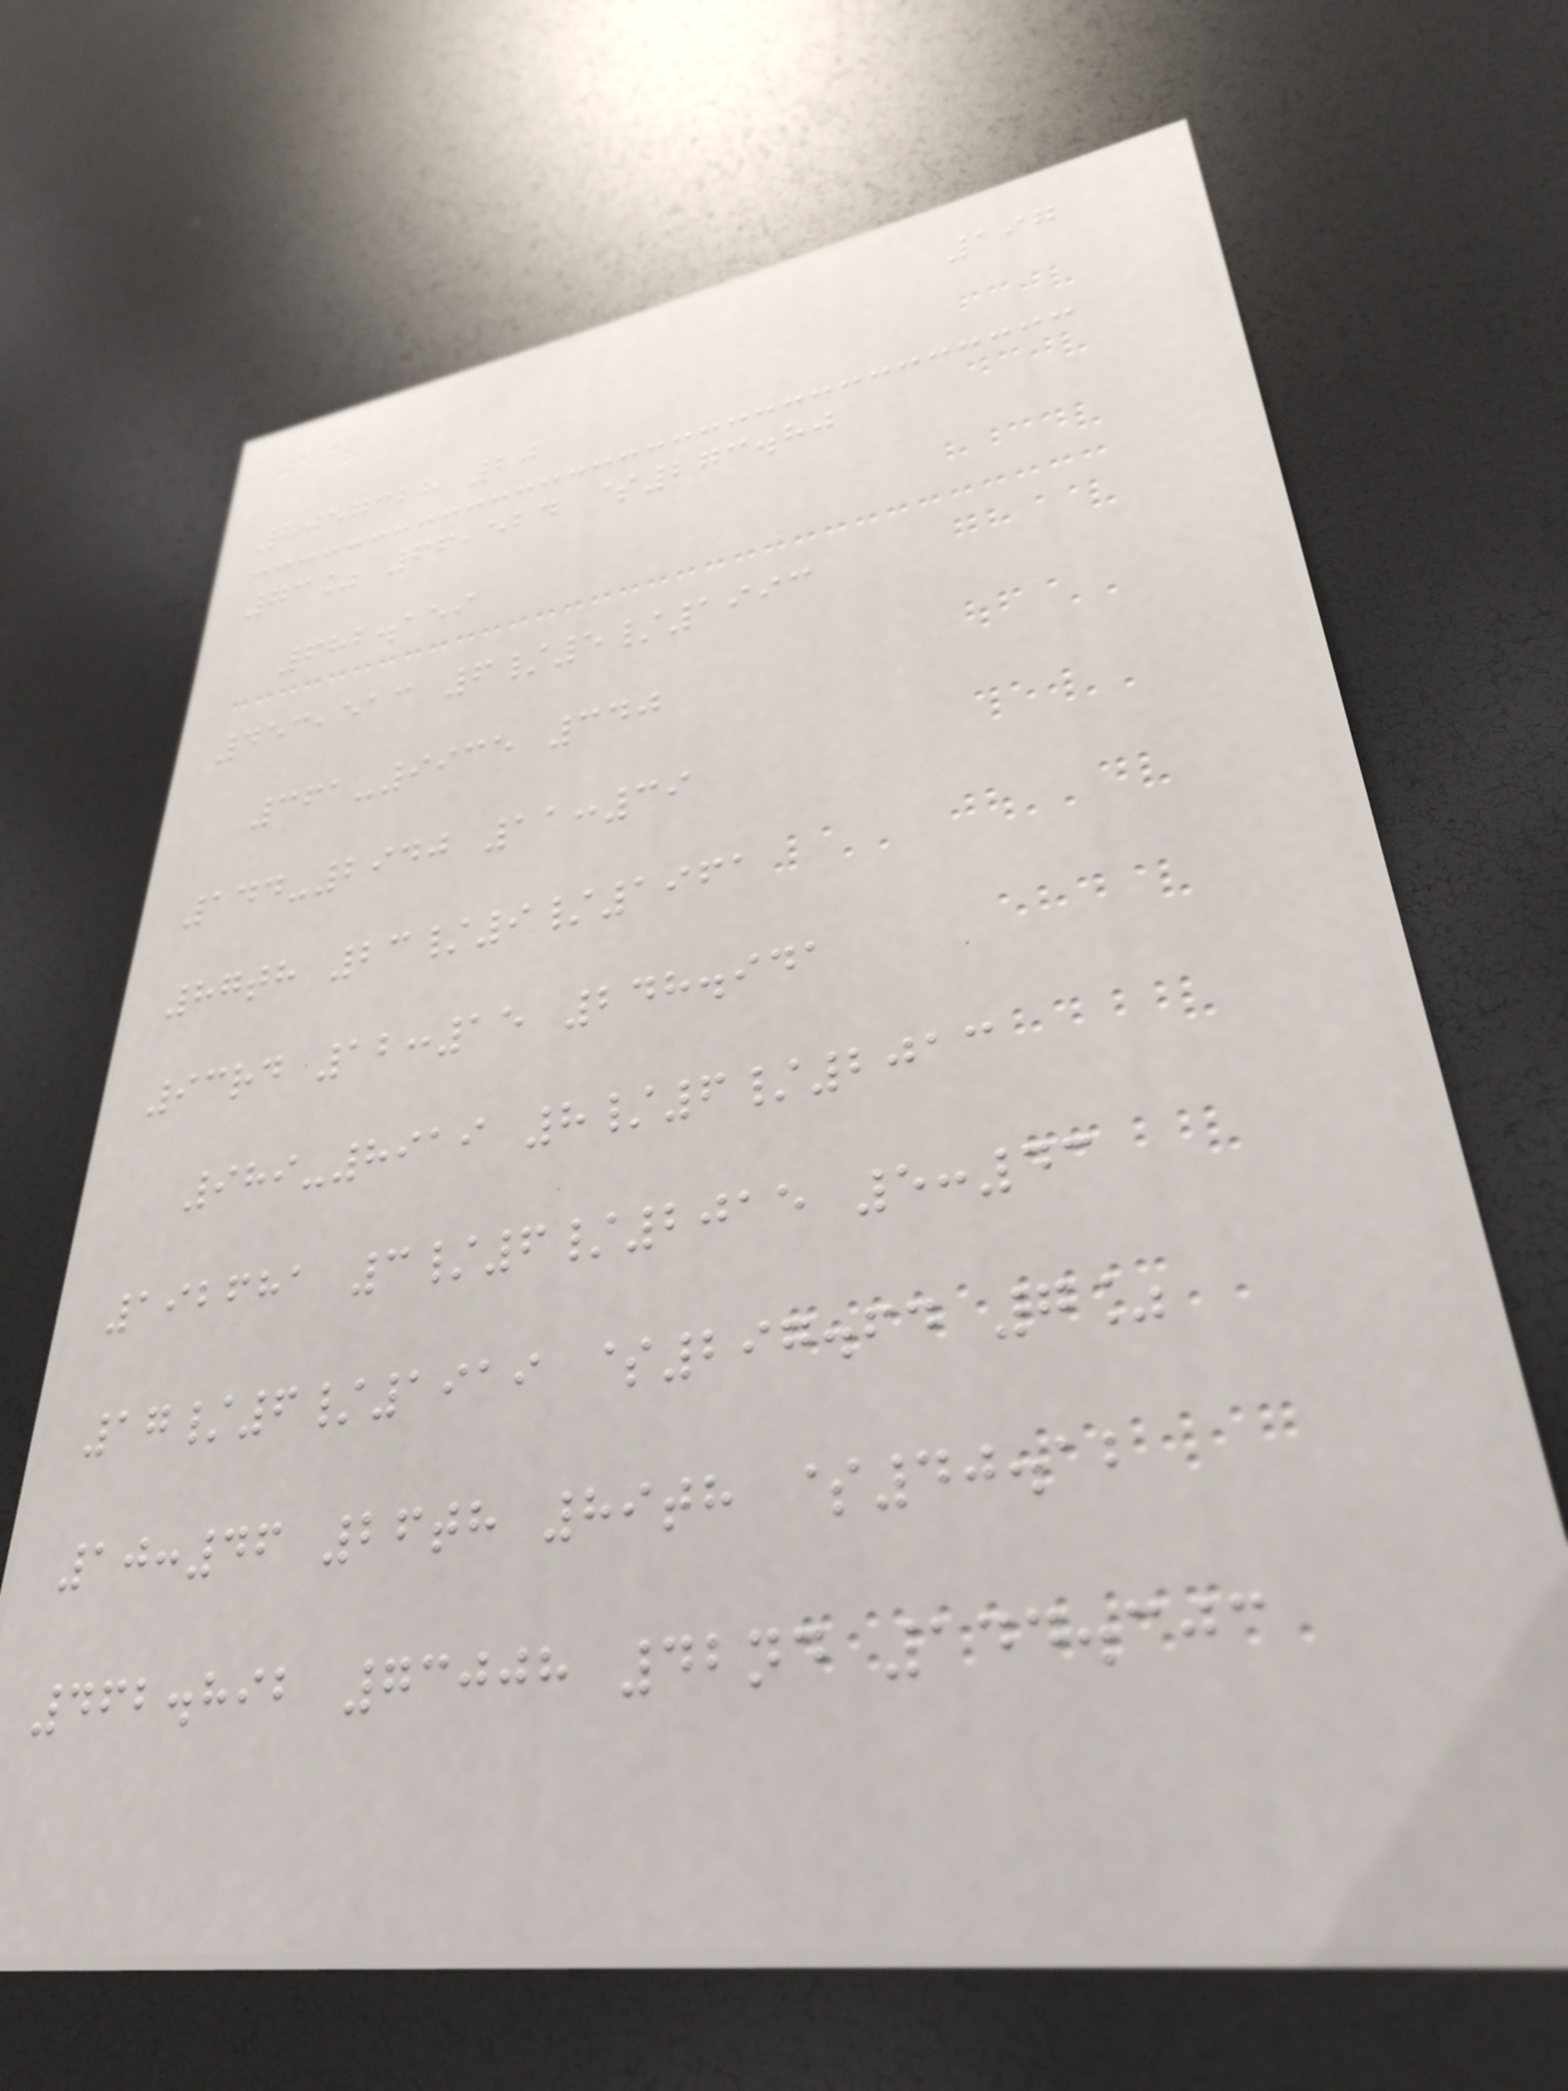197
7057328 20
73% 66,524 $273.80
682.159
453,513 6/5/1993
361-9935 340
144-2940 11:39
87th 23/9/1961
93rd 12:15 248.941
989-8919 8/6/2013
192681 3/6/2015 5:43
17/6/1919 $297.64 7%
10:46 26th 89th $40.12
462.892 73008 42nd 144.303
